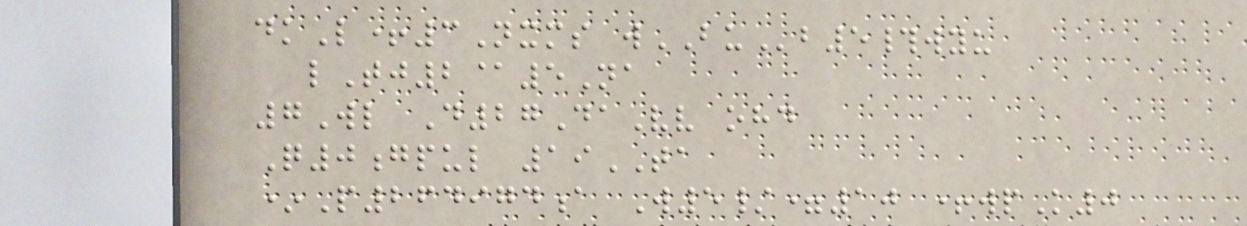dkL+3Nxms wBUb5#wyu
lTj2@5Na
7Wl D27DaVv ohd
Q0gpul 19TA
*P264974a W5/=10 +wpK0
